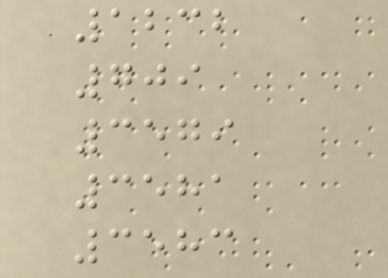1232
709
3579
3581
3583
